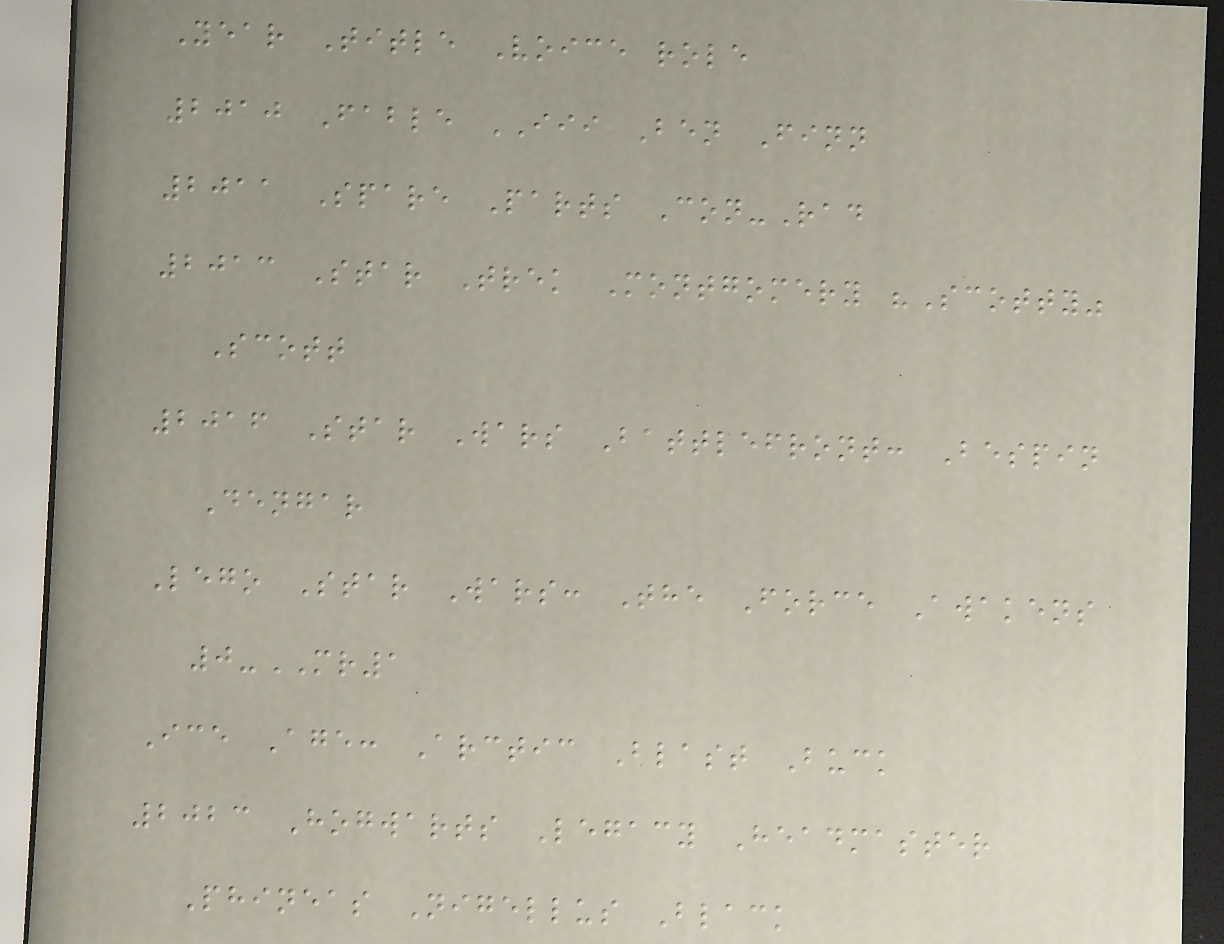Year Title Voice role
2010 Fable III Ben Finn
2011 Spare Parts Con-Rad
2013 Star Trek Montgomery "Scotty"
Scott
2016 Star Wars Battlefront: Bespin
Dengar
Lego Star Wars: The Force Awakens
0-MR1
Ice Age: Arctic Blast Buck
2023 Hogwarts Legacy Headmaster
Phineas Nigellus Black
